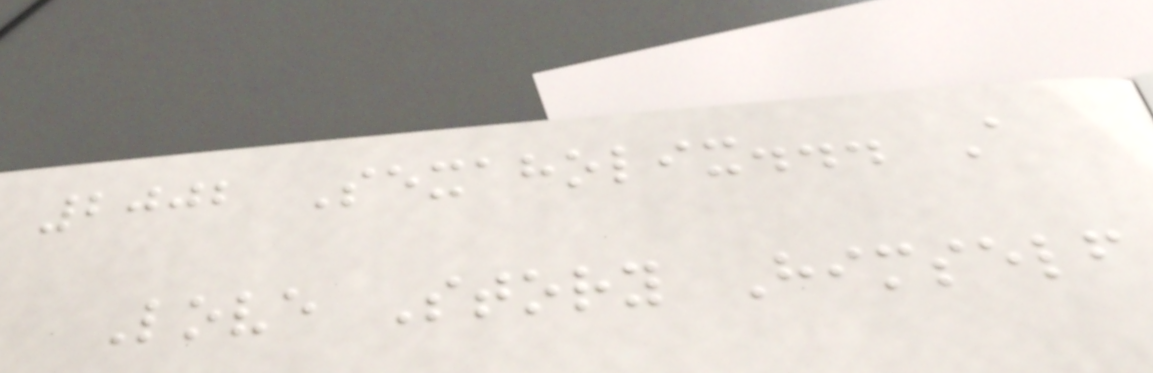2002 Sexaholix... A
Love Story Himself
